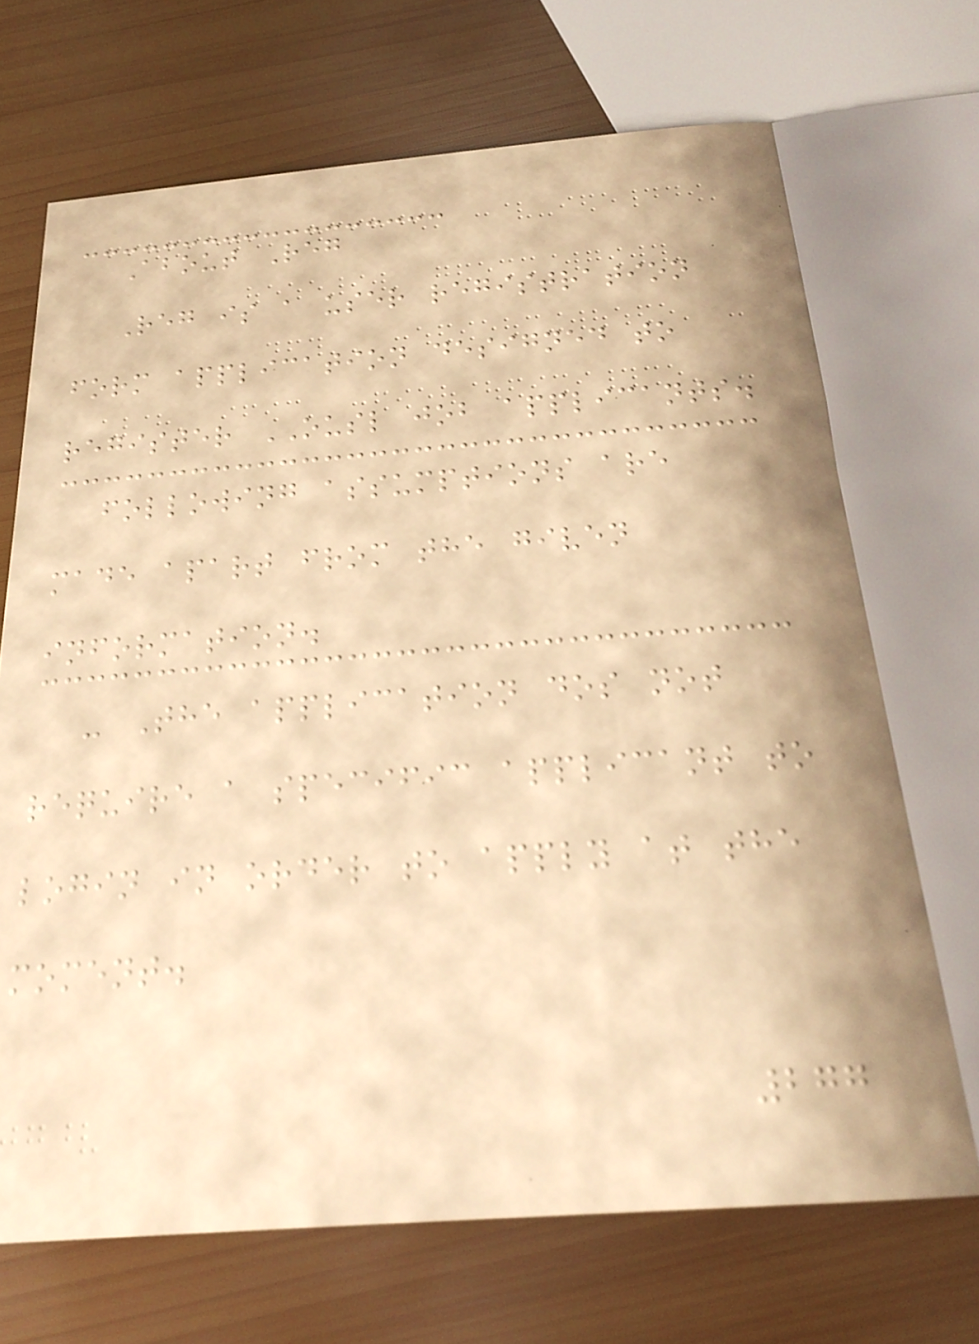About Reg
Reg is a user registration
form application designed to
register OUSL job applicants.
following assumptions are
made apart from the given
information.
- The application dos not
require a specific applicant to
login in order to apply at the
moment.
277
